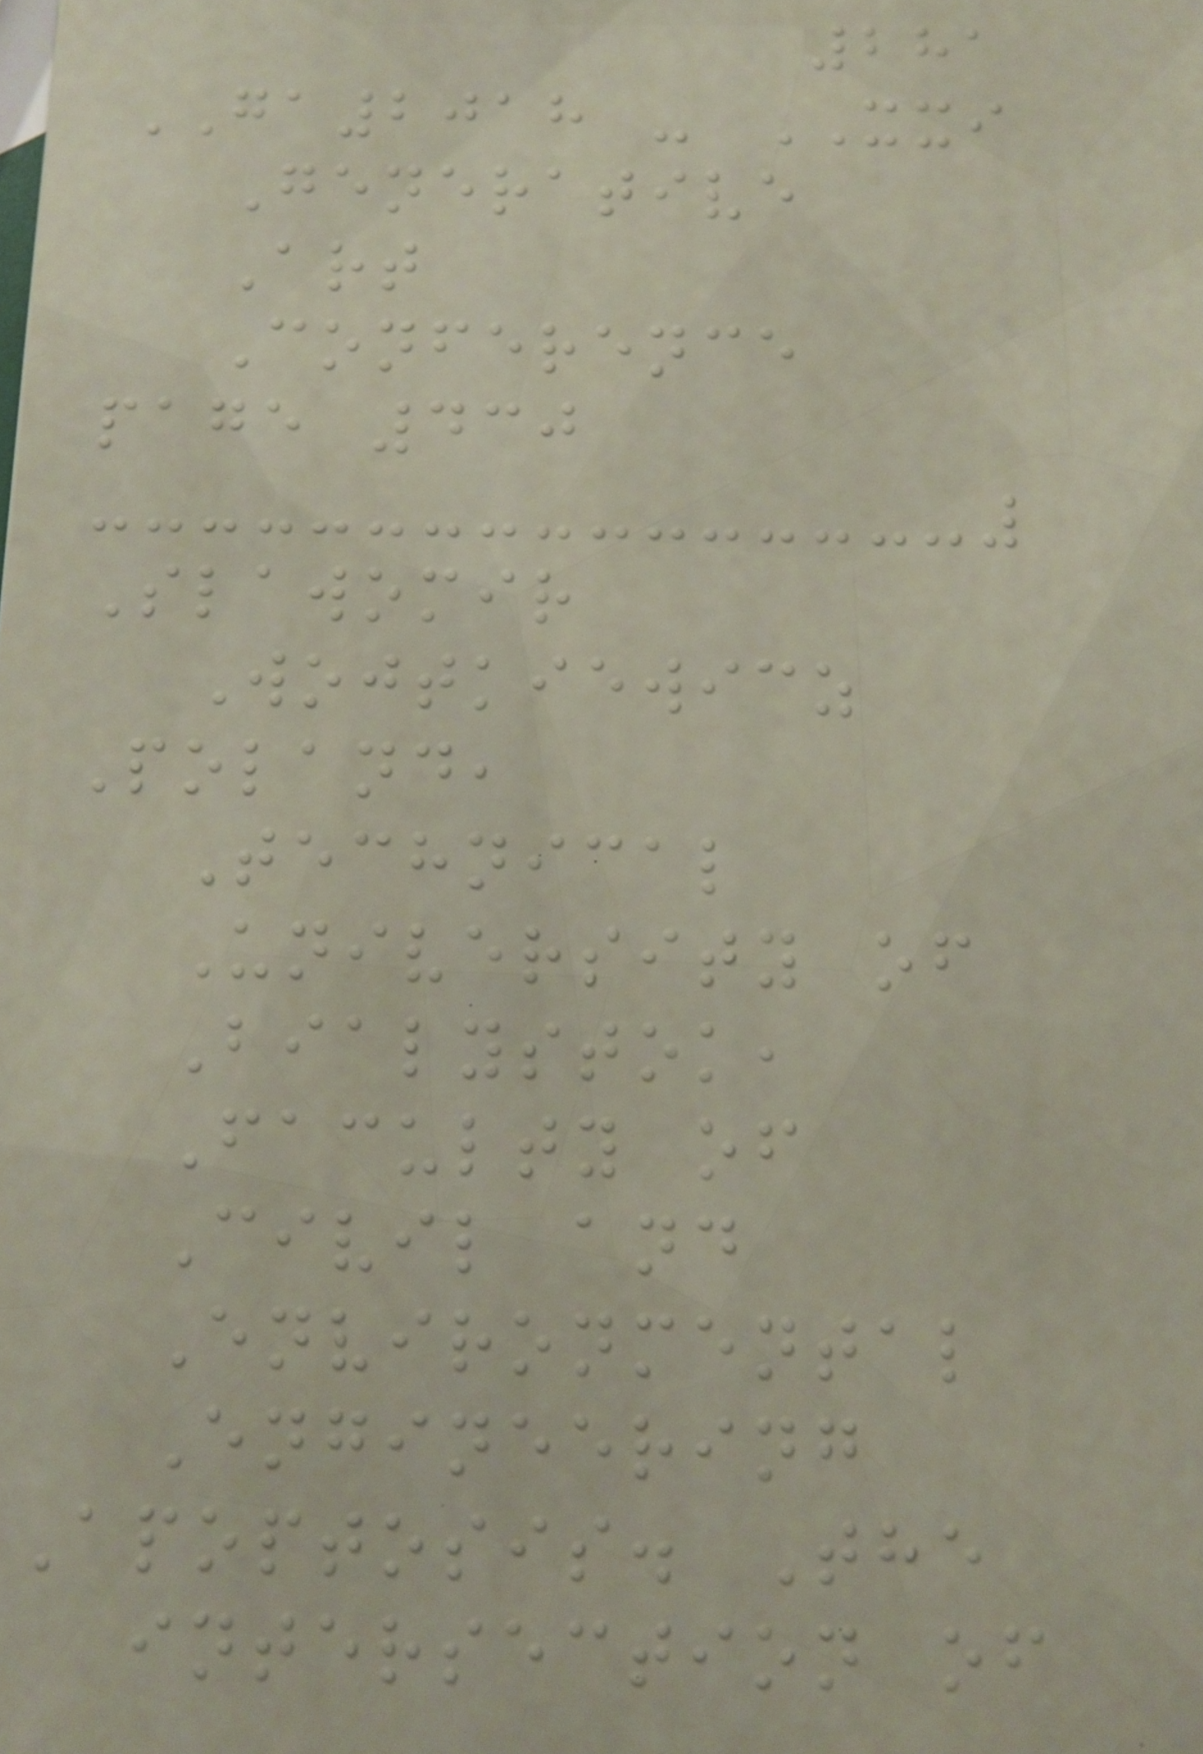281
GA2018 - XXI
Generative
Art
Conference
page 430
Slawomir
Wojtkiewicz
Poland,
Technical
University of
Bialystok,
Faculty of
Civil and
Environmental
Engineering
Apoptosis. The
intersection of
